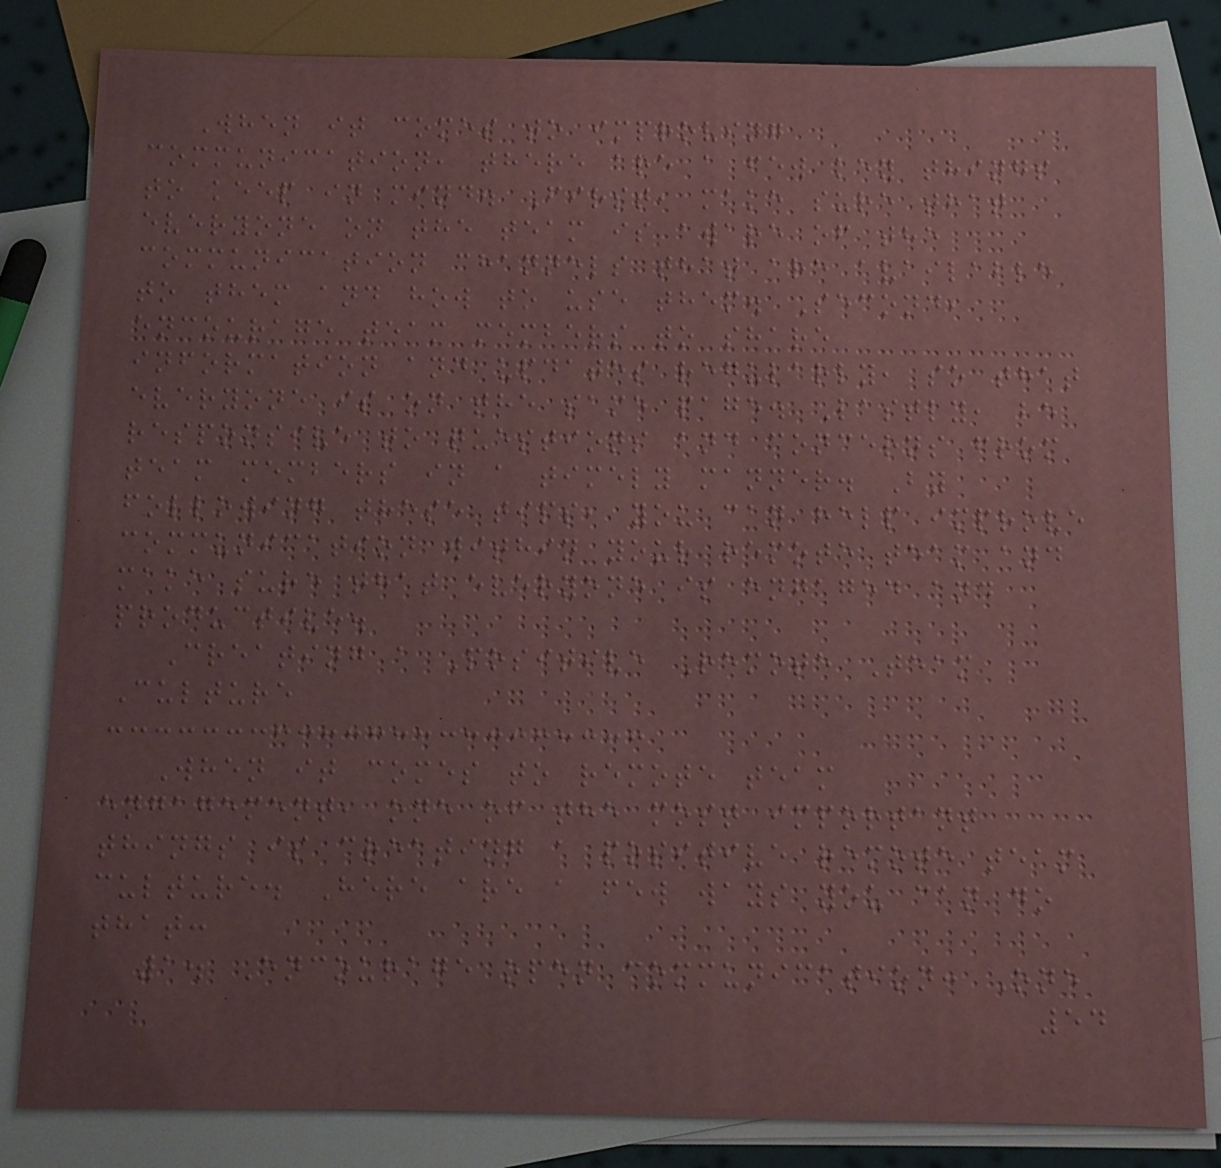When it comes to improving
communication, there are a few key things
to keep in mind. First, make sure that
everyone on the team is aware of the
communication channels that are available
to them and how to use them. Second,
encourage team members to share
information and updates regularly, so that
everyone is on the same page. Lastly, be
responsive to questions and concerns from
team members in a timely manner. By
following these tips, you can help improve
communication within your remote team and
make sure that everyone is engaged and
productive.
Creating a Positive Remote Team
Culture
When it comes to remote team
engagement, one of the most important
things is creating a positive remote team
culture. Here are a few ways you can do
that:
1. Encourage open communication: One
54
